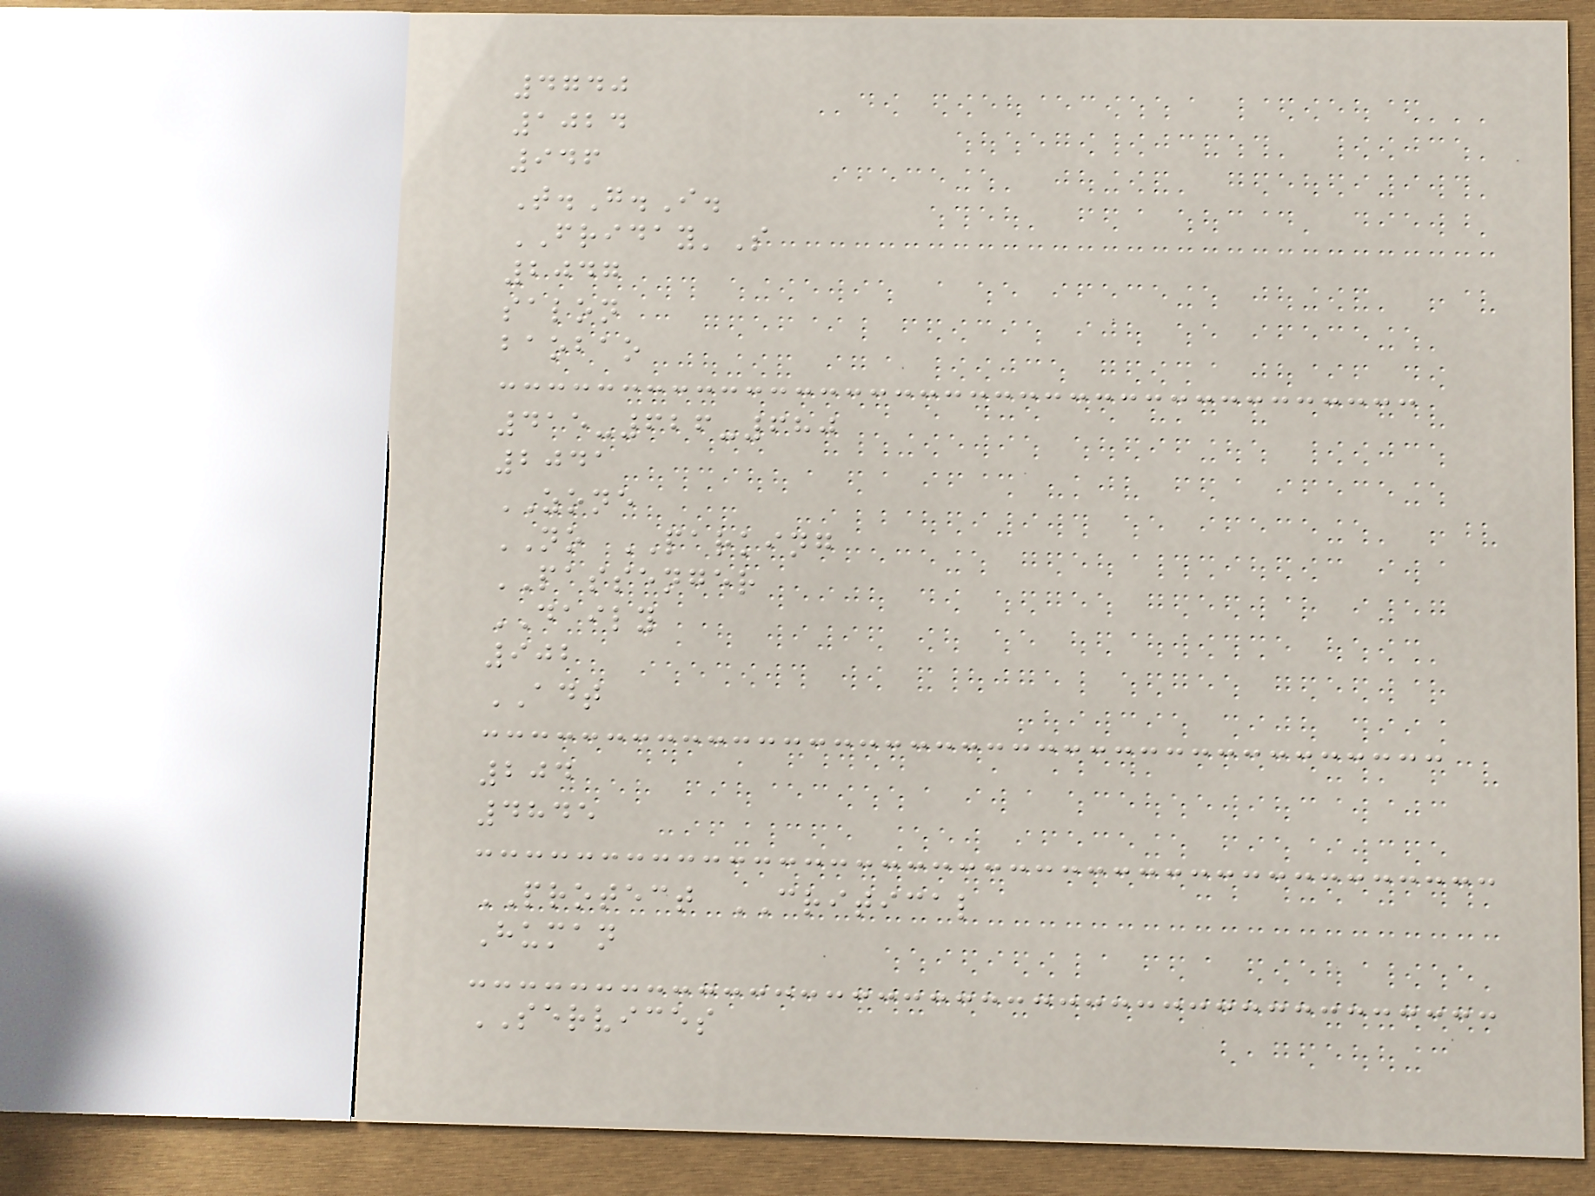4740
1024
946
T.G.I.
FRIDAY'S
2047
salon
baobao
415-626-680
2041
ZONE
NO PARKING
PASSENGER
DAILY
902
ADT
204
4845
PROTECT CRITICAL
Human
SERVICES
